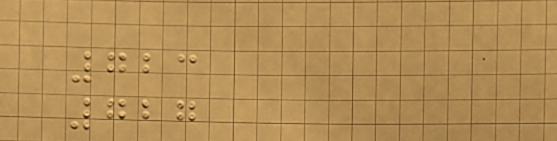723
727
